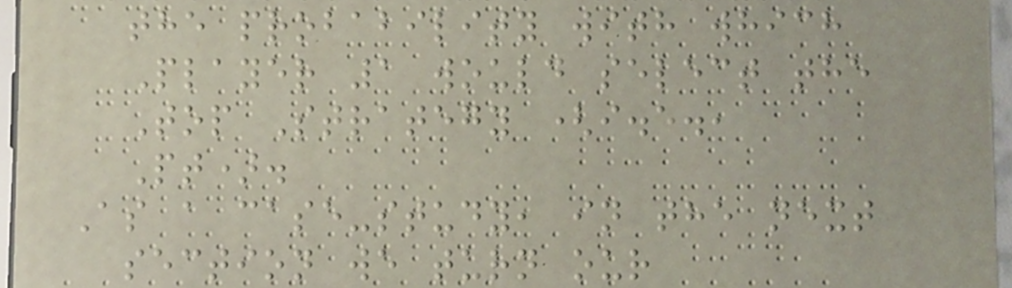the probability with which
Player 1 would select the
Top Strategy (i.e.,
Pt).
As a case-study, in the next
section we turn our
